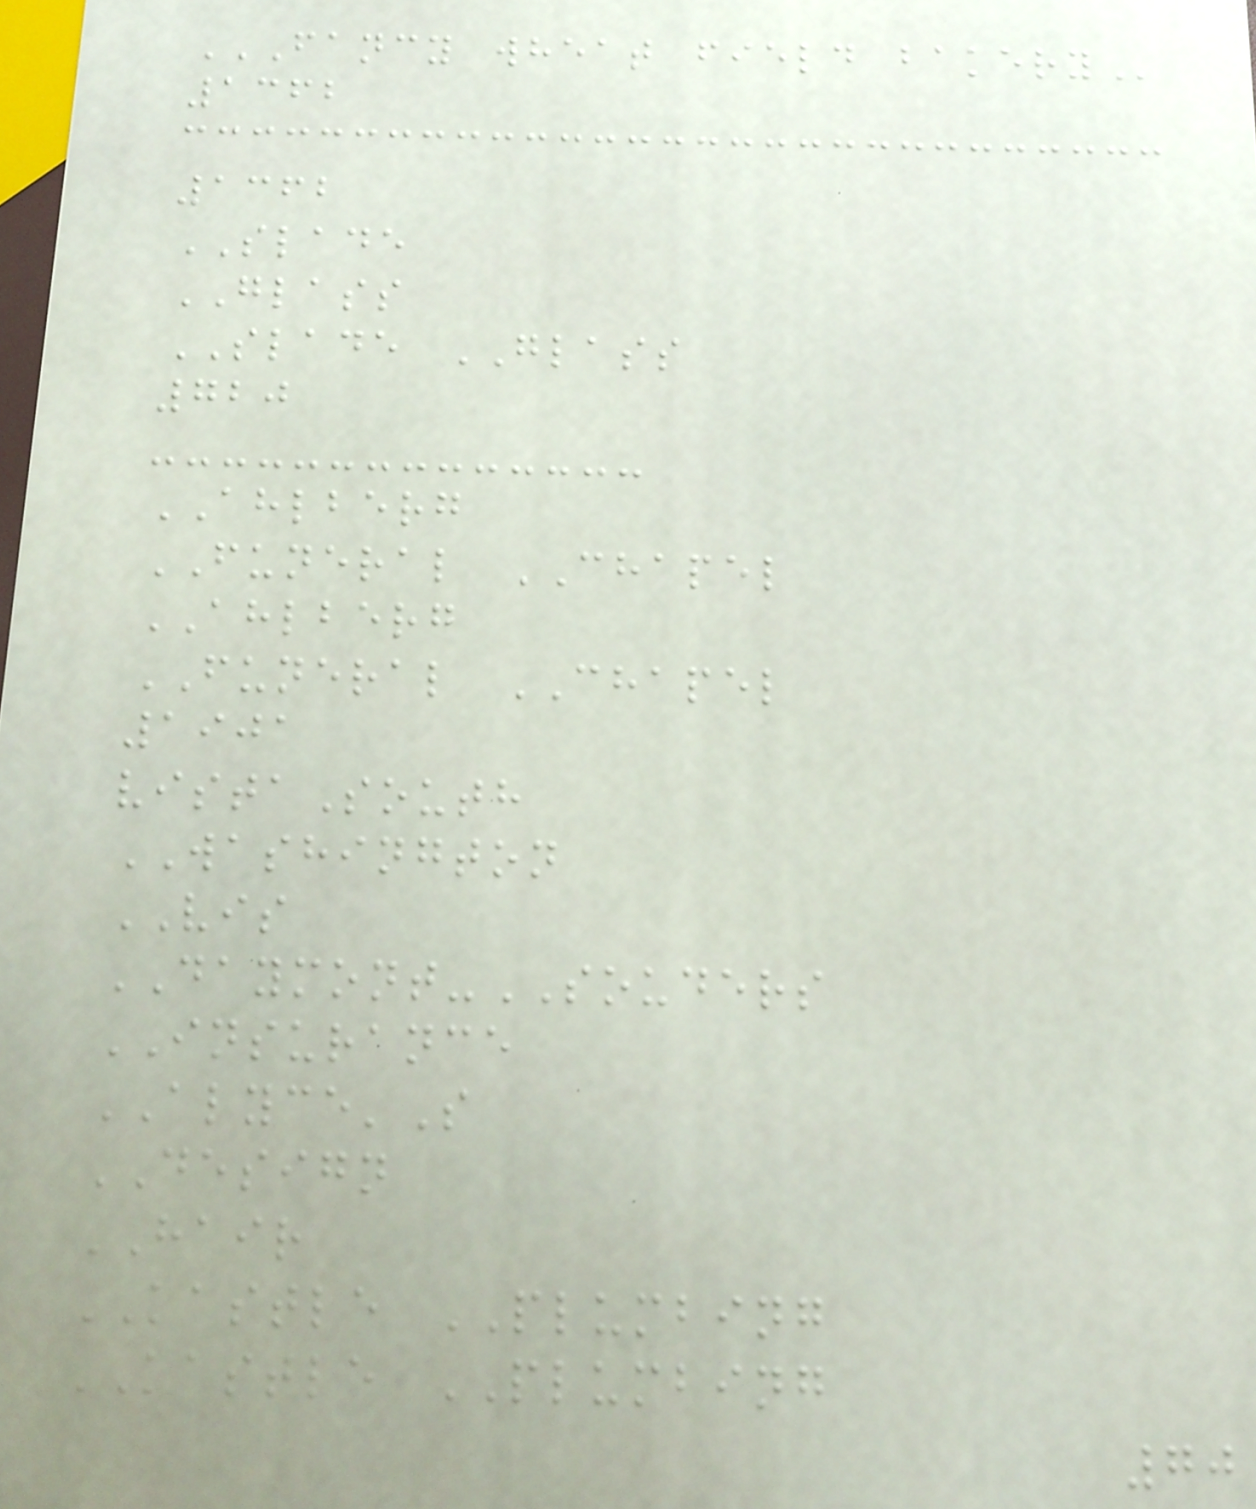FANCY WHEAT FIELD BAKERY
1362
1362
SLADE
GLASS
SLADE GLASS
720
AHLBERG
FUNERAL CHAPEL
AHLBERG
FUNERAL CHAPEL
1901
vistaSouth
WASHINGTON
VIS
DAYMONT-SOUDERS
INSURANCE
ALYCE'S
DESIGN
HAIR
KASTLE PLUMBING
KASTLE PLUMBING
70
